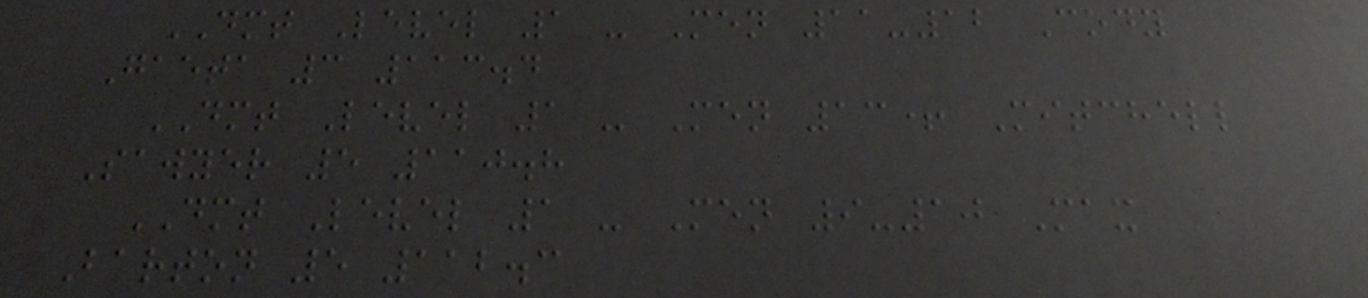DMT Level 1 - Men 11-12 Cody
Gaeta 3 113.4
DMT Level 1 - Men 13+ Mitchell
Sawyer 5 110.8
DMT Level 1 - Men 9-10 Max
Barton 5 112.3
